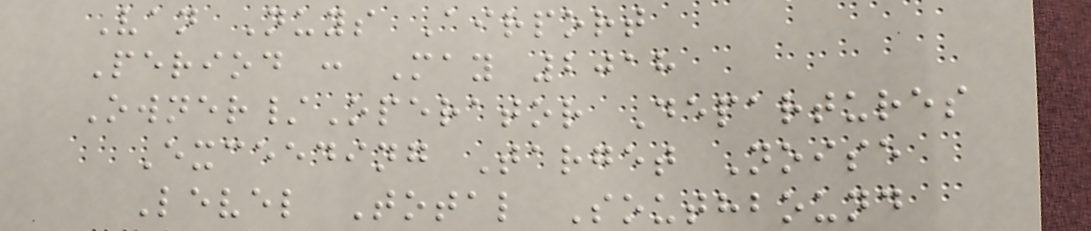Van Nuys Airport
Period : May 2018
Owner/Operator Departures
Exceeding Target Noise
Level Total Southbound
